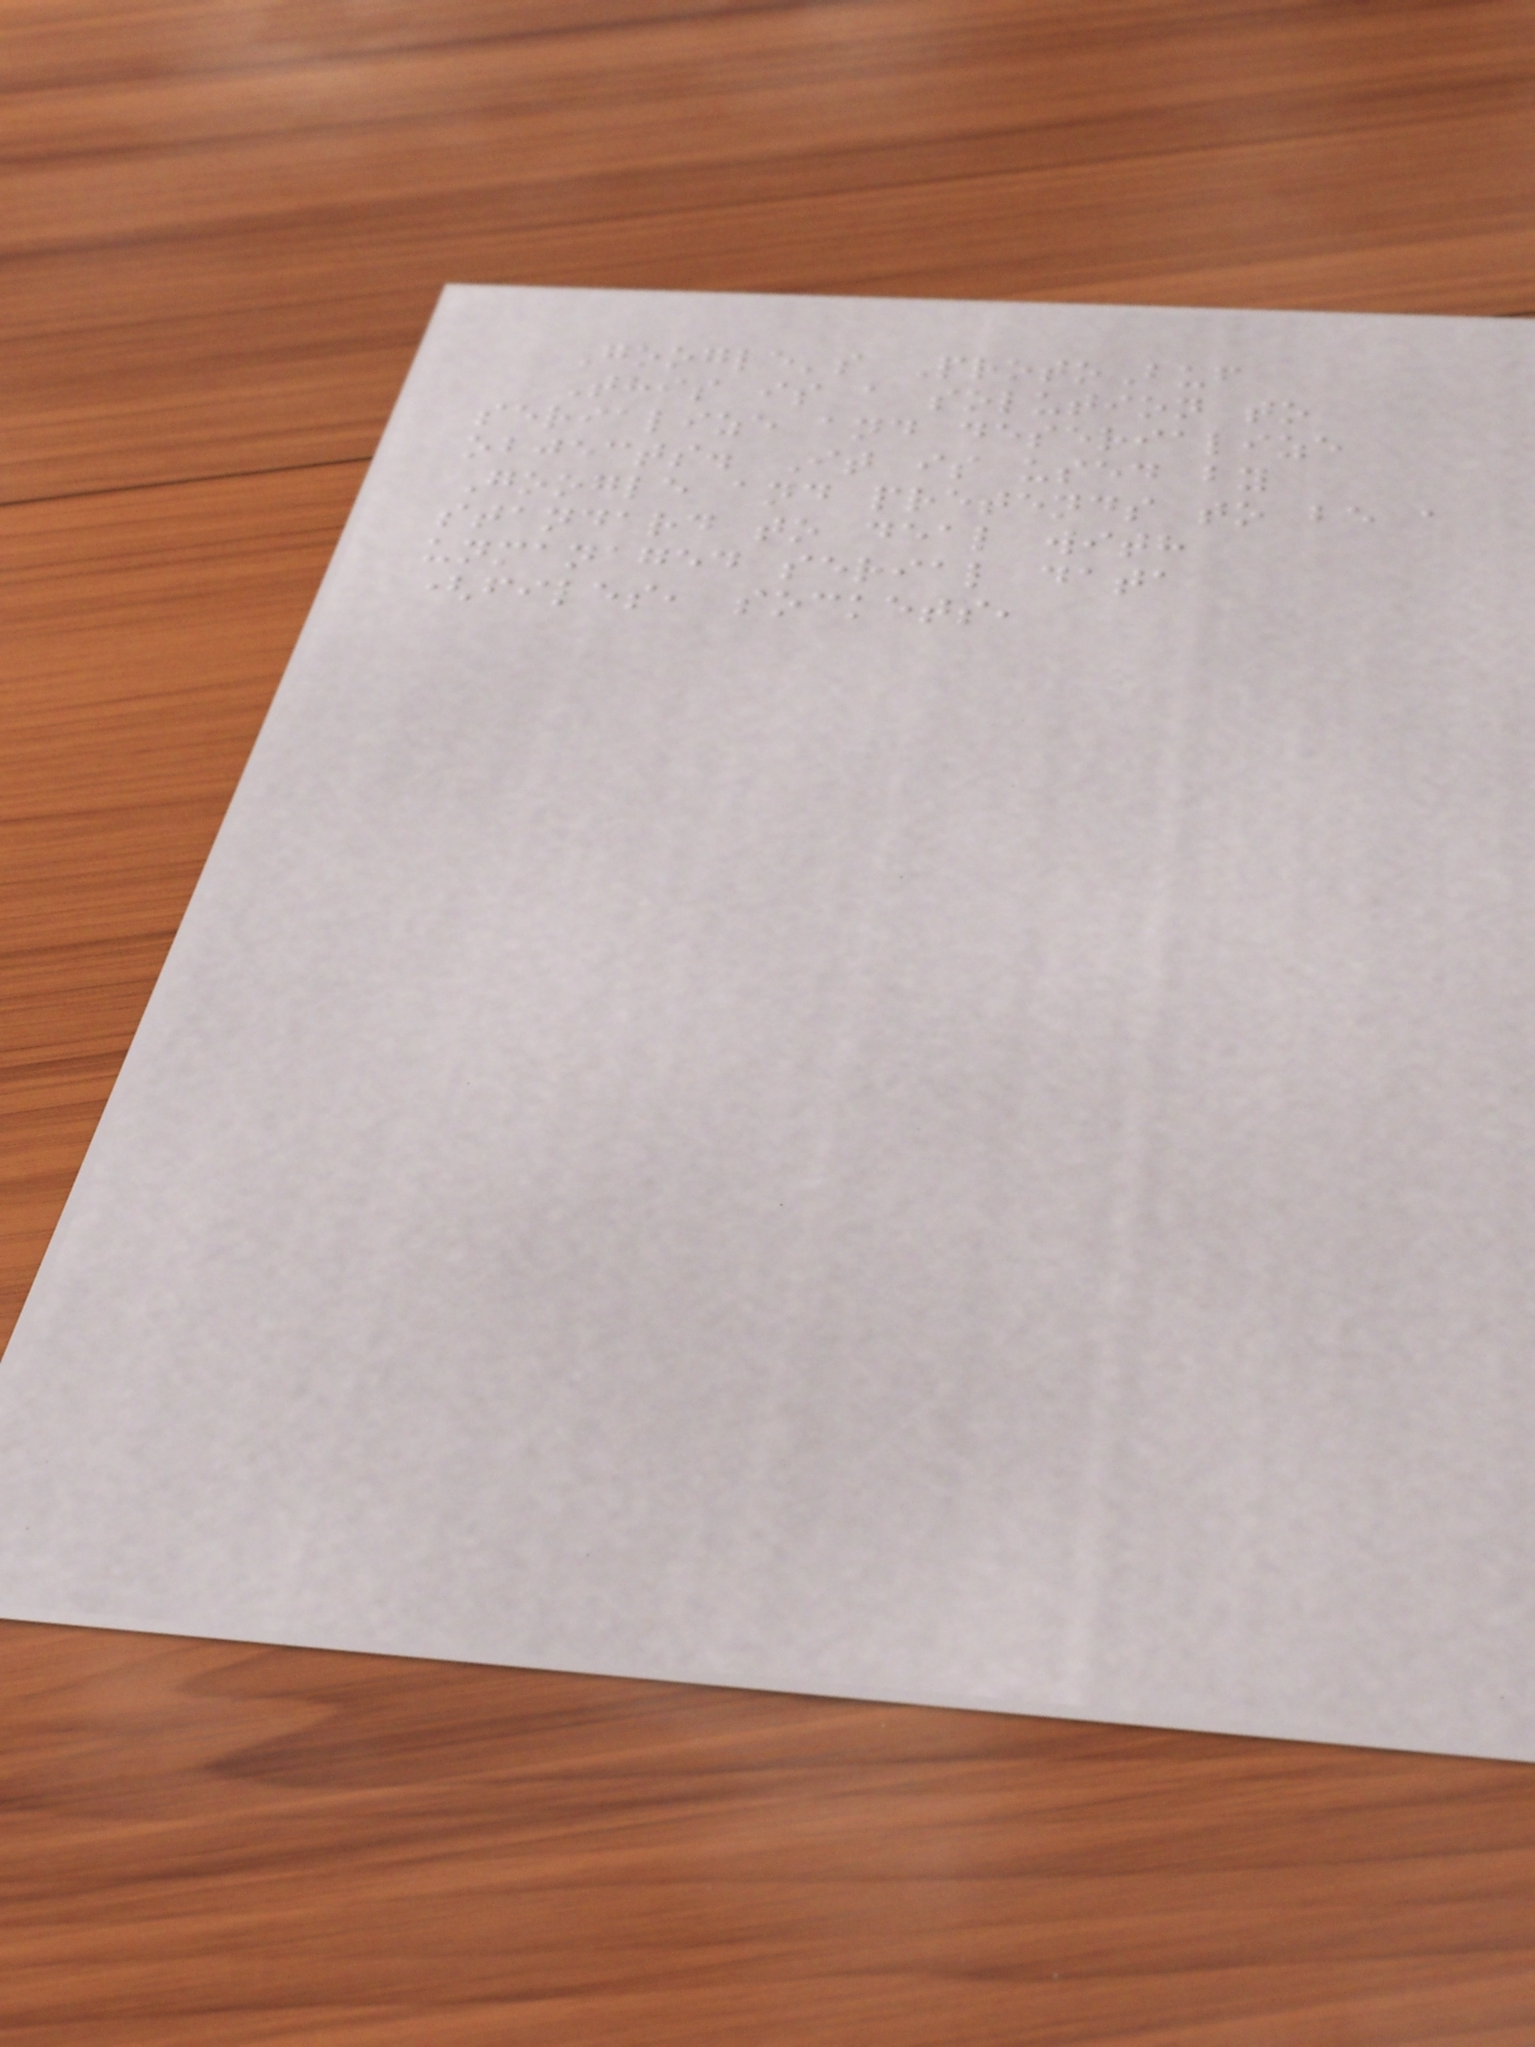Google's ProtoBuf
This is a solution to
serialize and deserialize
objects. It is used by
Google and pretends to be a
standard to deal with
unmanaged serial data
(files, sockets,
